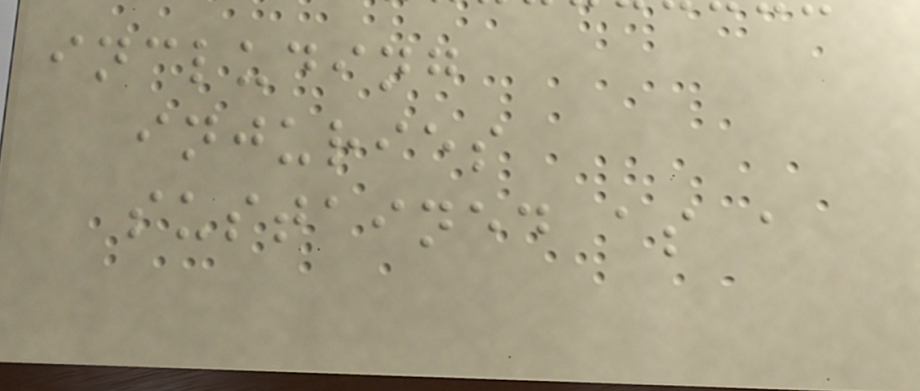including
injuries
sustained as a
